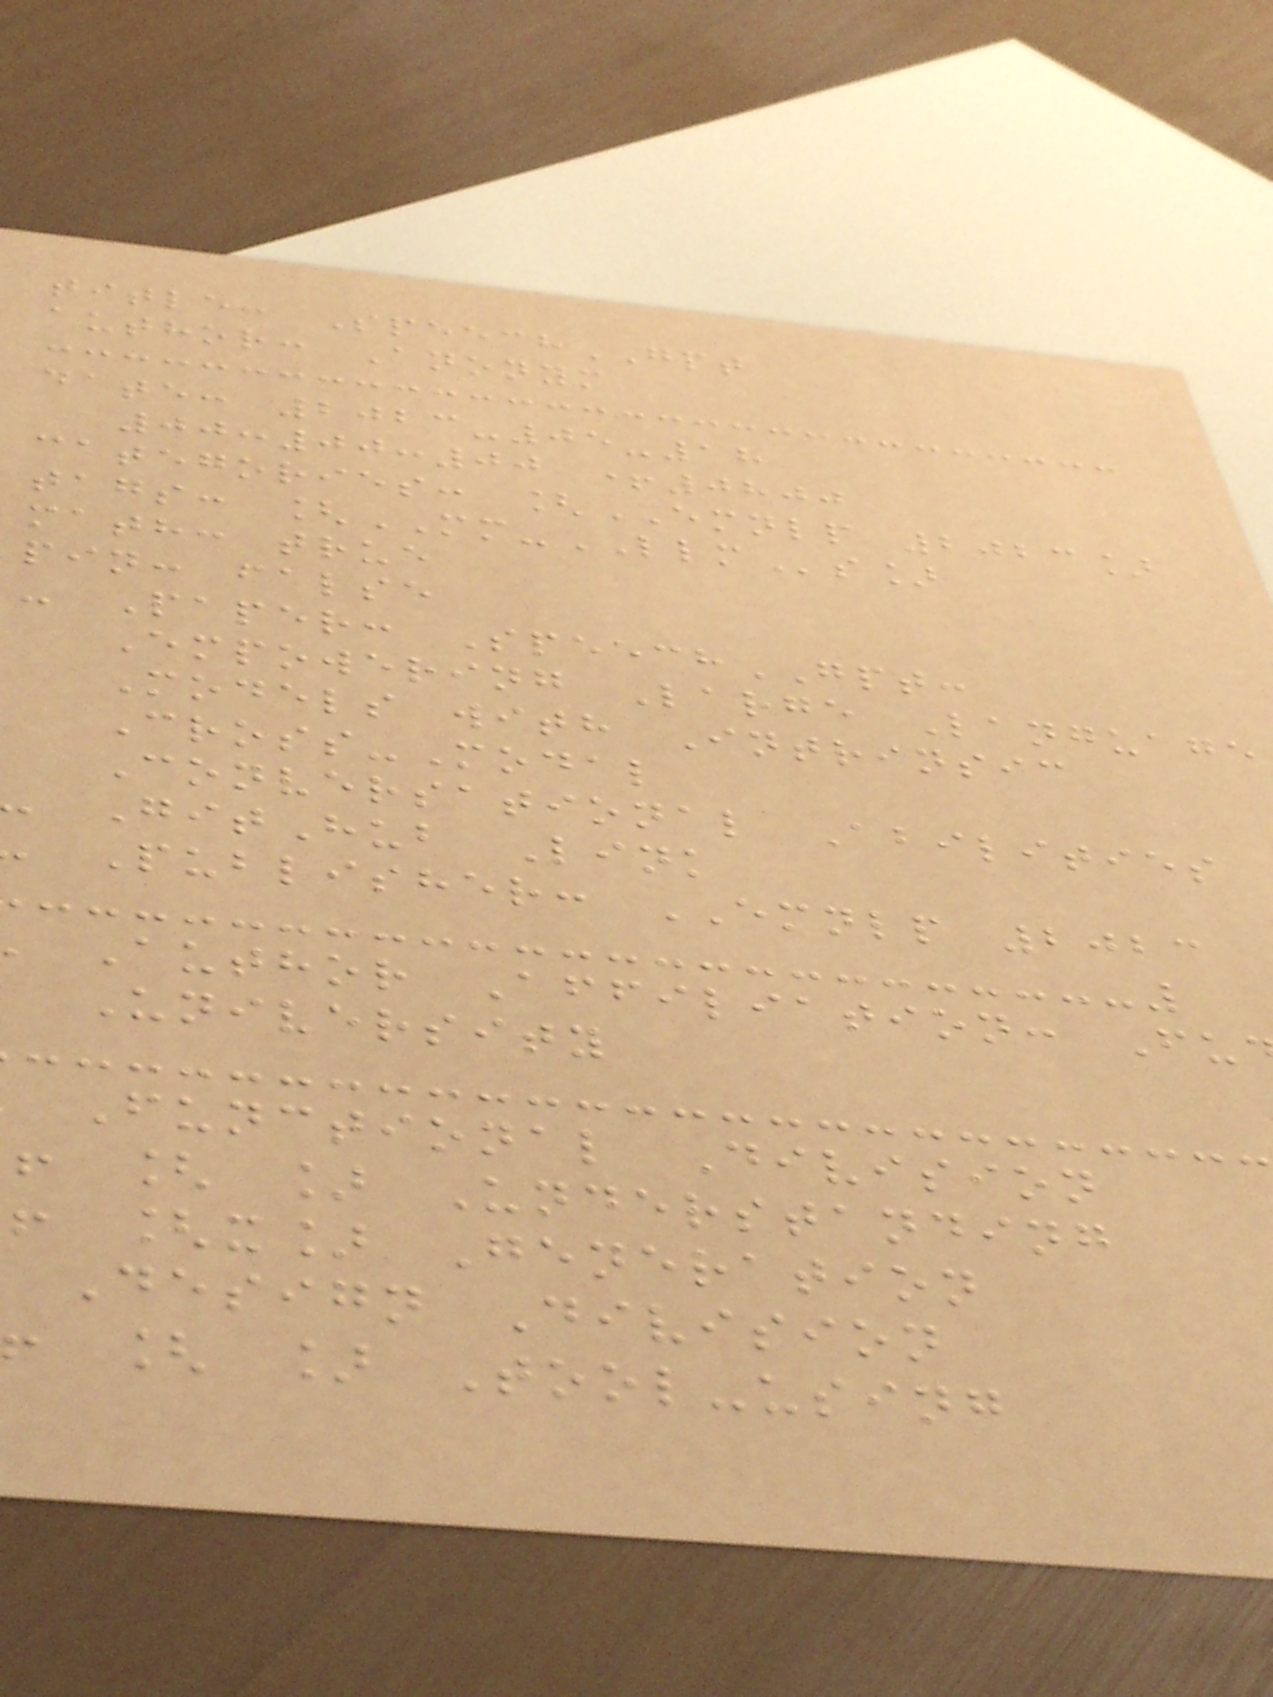title: SpeechGPT
author: Anonym
date: 2023-05-18
00:00:00 +0800
categories: [EMNLP 2023]
tags: [MM-LLMs]
math: true
pin: false
- Paper: SpeechGPT:
Empowering Large Language
Models with Intrinsic
Cross-Modal
Conversational Abilities
GitHub Link
Publisher: EMNLP 2023
Author Affiliation: Fu
University
Functional Division
[ ] Understanding
[x] Generation
Design Division
[ ] Tool-using
